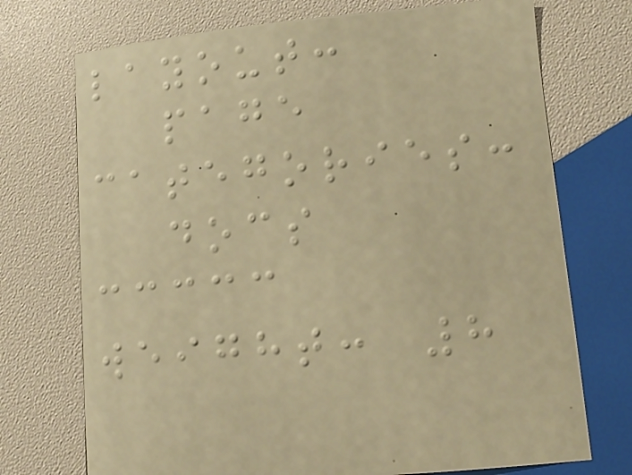layout:
page
categories:
docs
weight: 8
